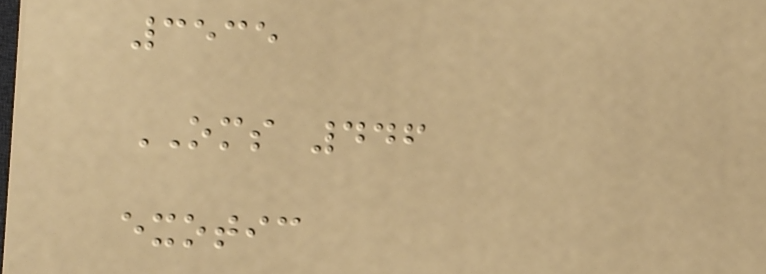3535
OMS 446
exotic
